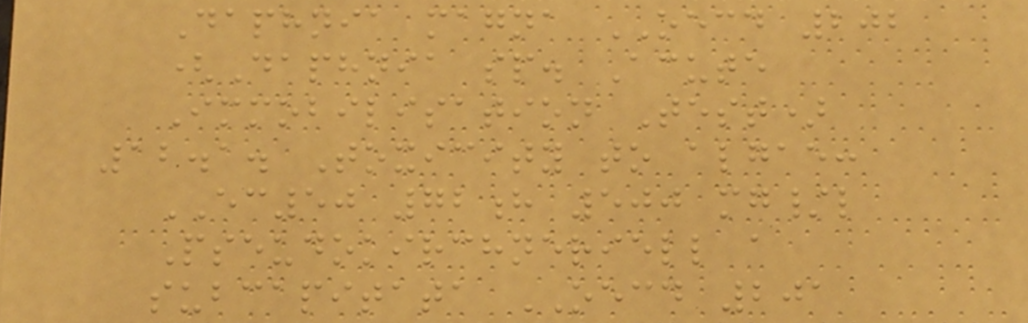Daphnia magna OECD 202
(Daphnia sp. Acute
Immobilisation Test)
12.1. Toxicity to algae:
EC50 72h 500 mg/l
Pseudokirchneriell a
subcapitata OECD 201
